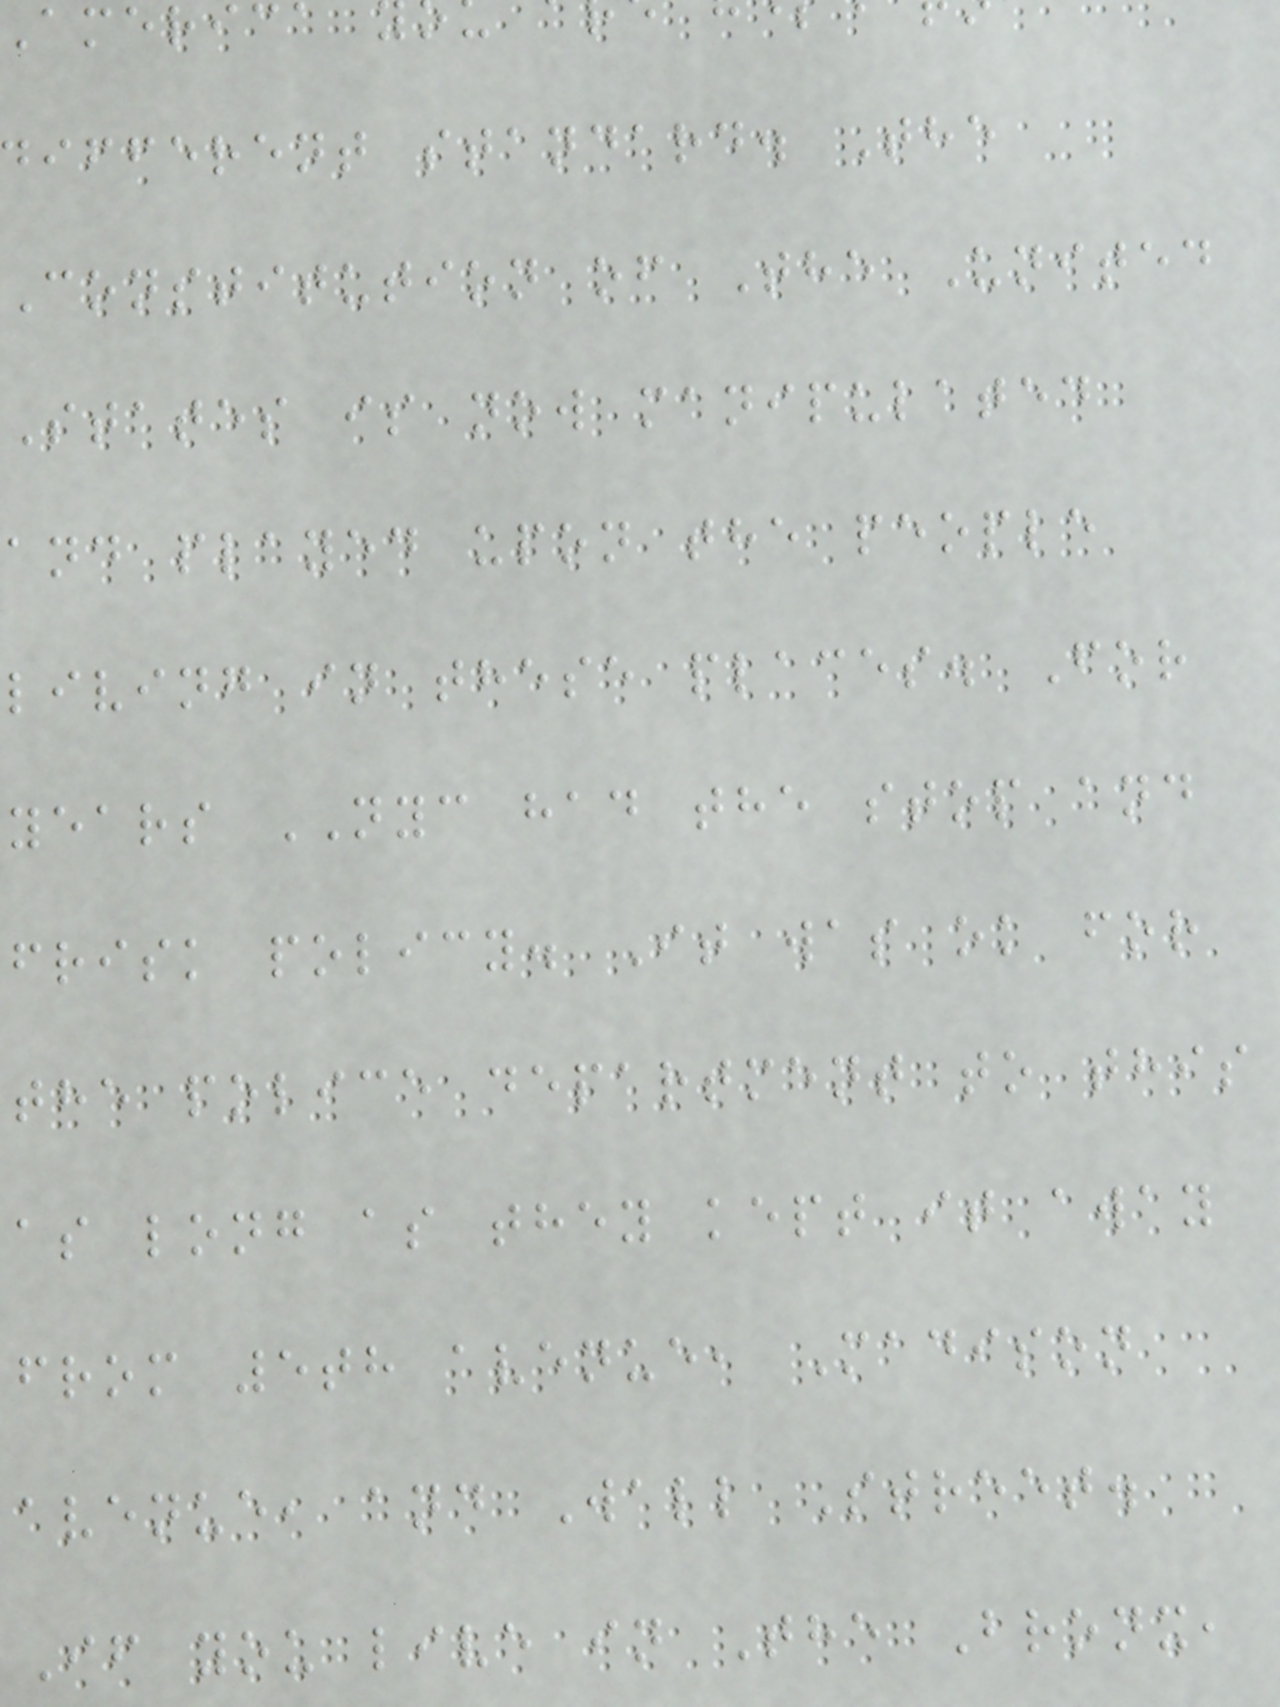ifferent standard. The
Constitution of The United
States is now manipulated
and played upon the people
living in these places. For
years NYC had the stop and
frisk policy. It was ok for
the police department to this
as long as they kept it away
from 5th avenue, Madison
avenue, and Wall Street.
If you live in The Bronx,
